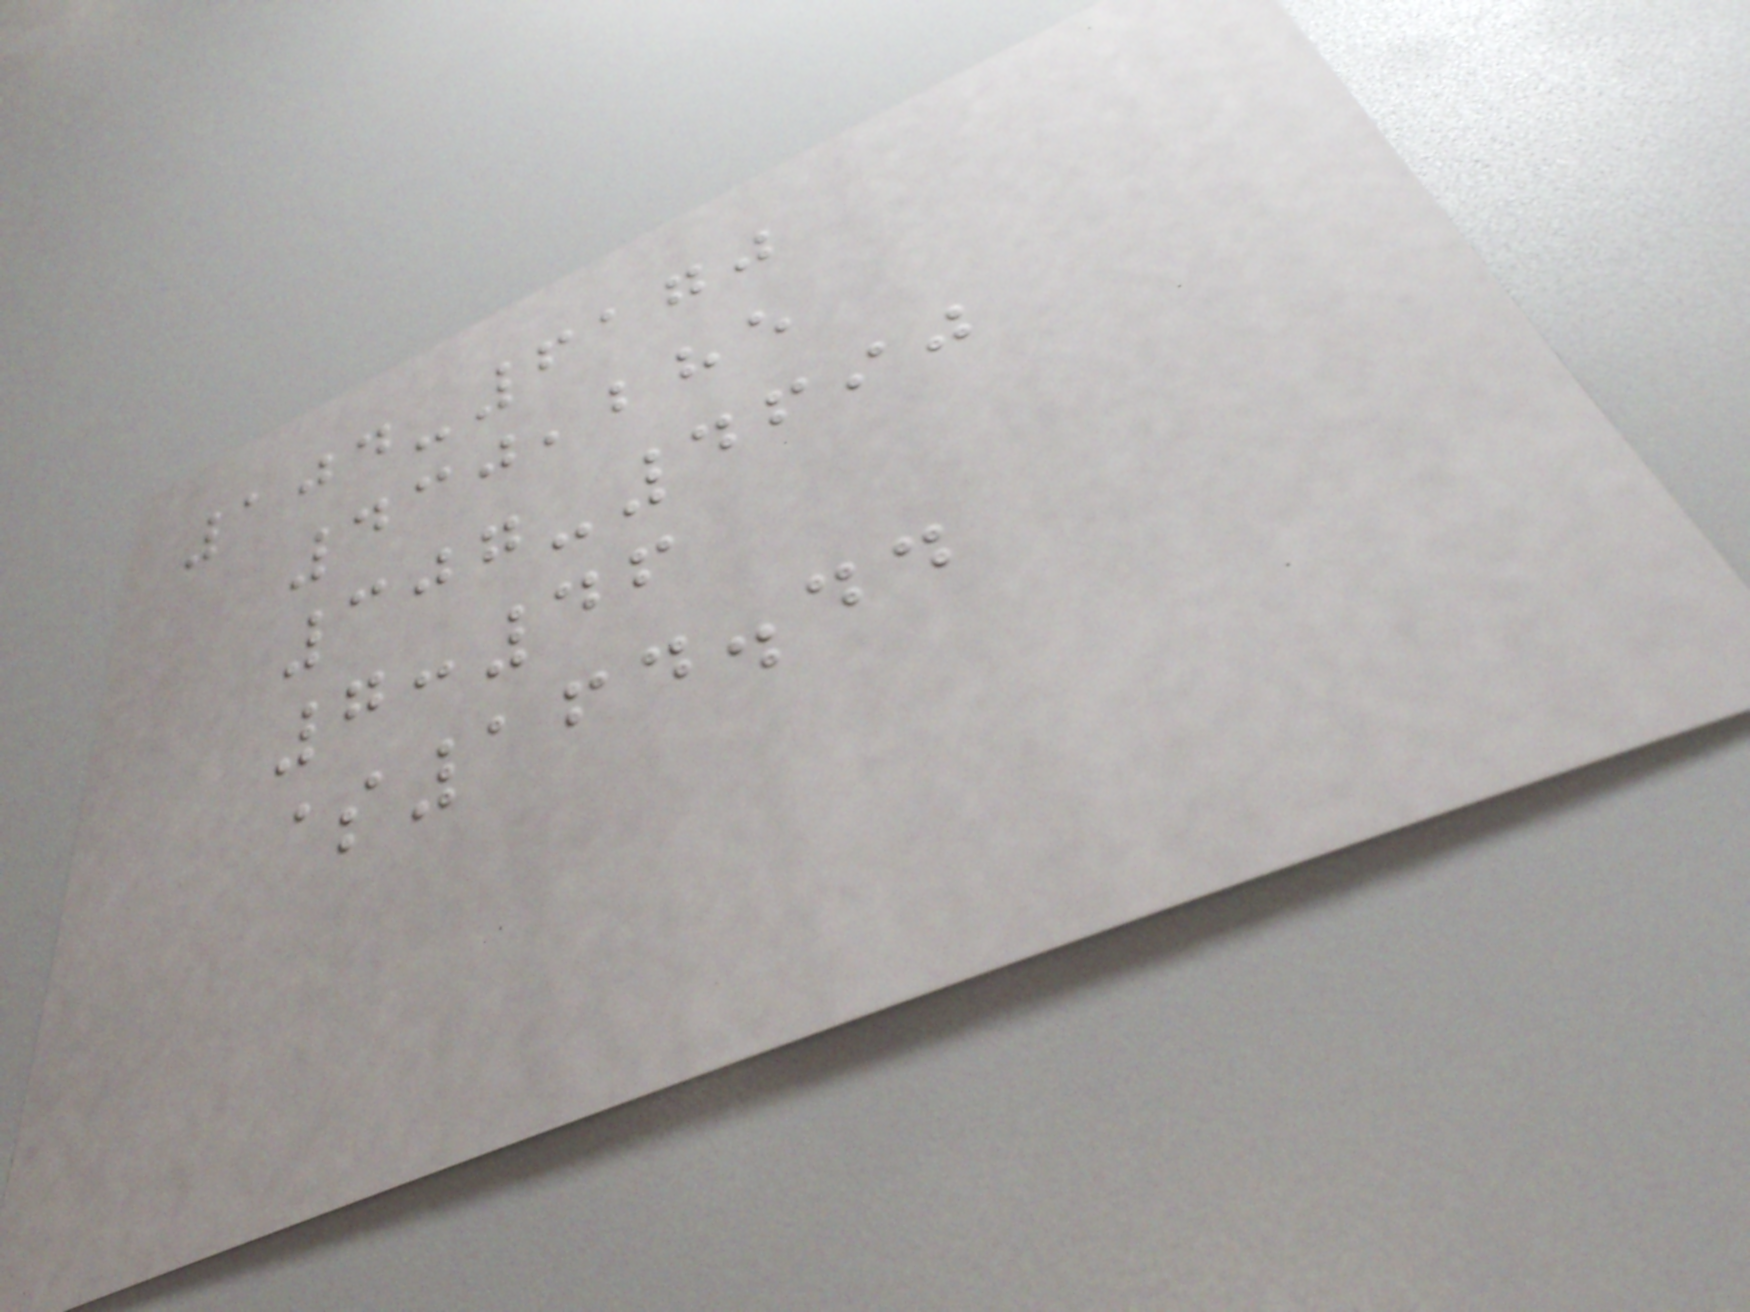104-6170
430,285
307-4690
7:46
$164.44
